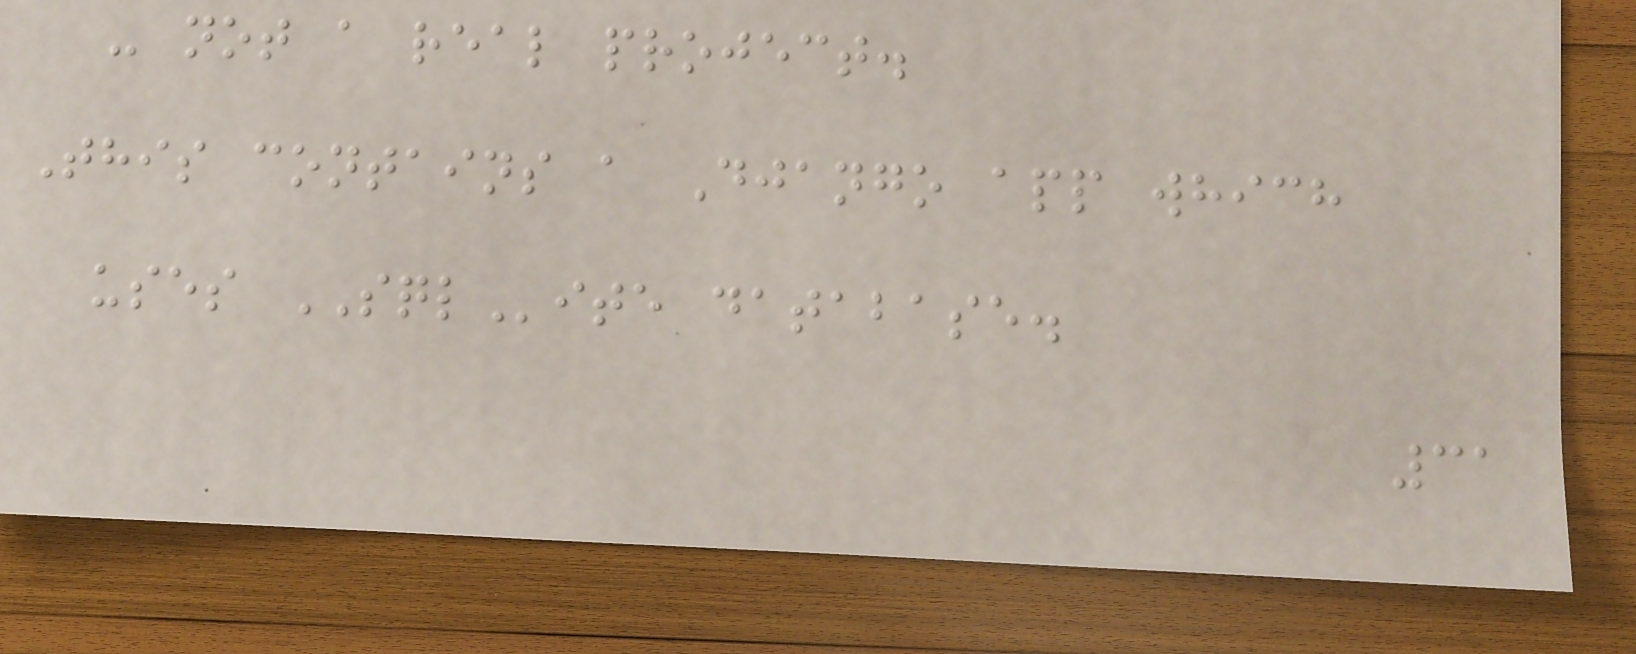- not a real project.
This contains a Django app which
uses SQLite database.
31
